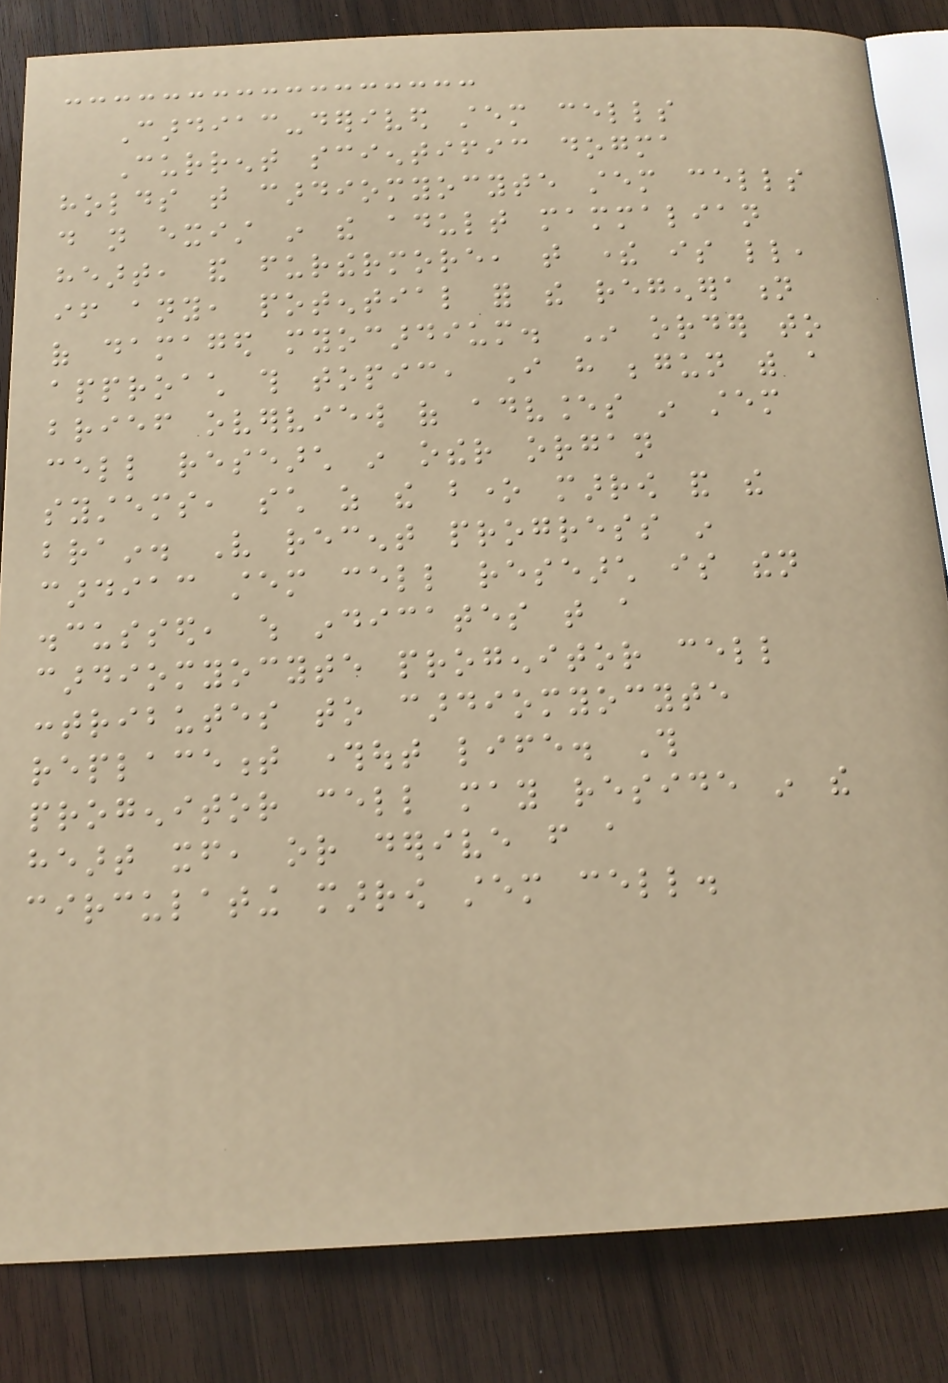Cardiac-derived stem cells
Current scientific dogma
holds that cardiomyocyte stem cells
do not exist in the adult mammalian
heart, and furthermore, that there is little,
if any, potential for the regeneration
of damaged myocardium. In order to
approach this topic, I have begun with a
brief overview of advances in stem
cell research in other organ
systems, such as the bone marrow and the
brain. Very recent progress in
cardiac stem cell research is then
discussed, which indicates that a
cardiomyocyte progenitor cell
contributes to cardiomyocyte
replacement throughout life. This
progenitor cell may reside in the
heart itself, or derive from a
circulating marrow stem cell.
